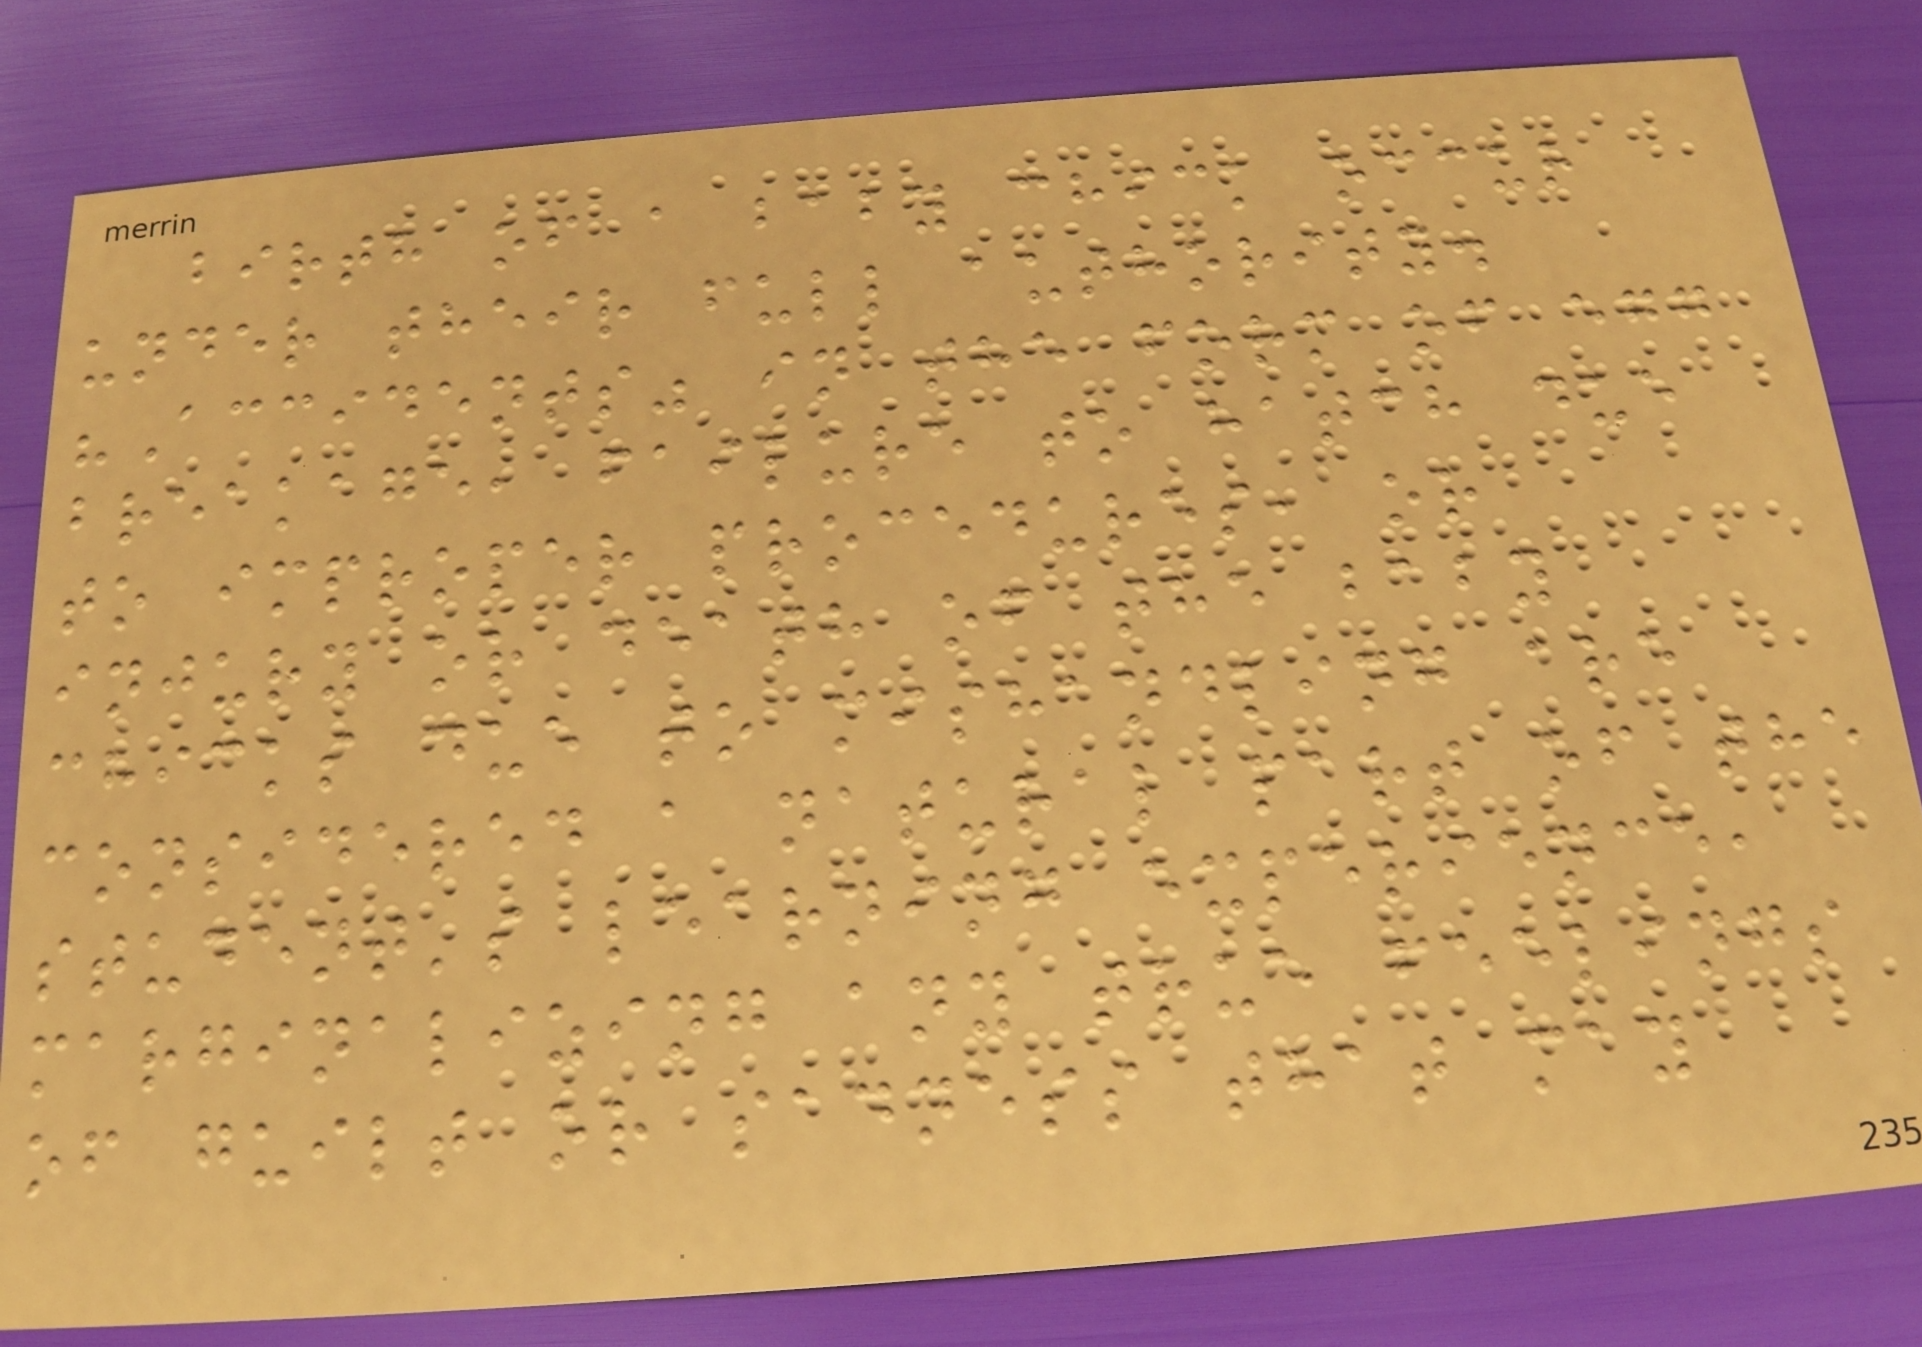birth of a baby chick occur
under their full authority.
"Accidents" in the form of egg
breakage, failure to hatch due
to improper procedures, or
injury or death of the baby
chicks due to mishandling are
considered a natural part of the
student's learning experience,
marginalizing any true feelings
of guilt or sadness that may
